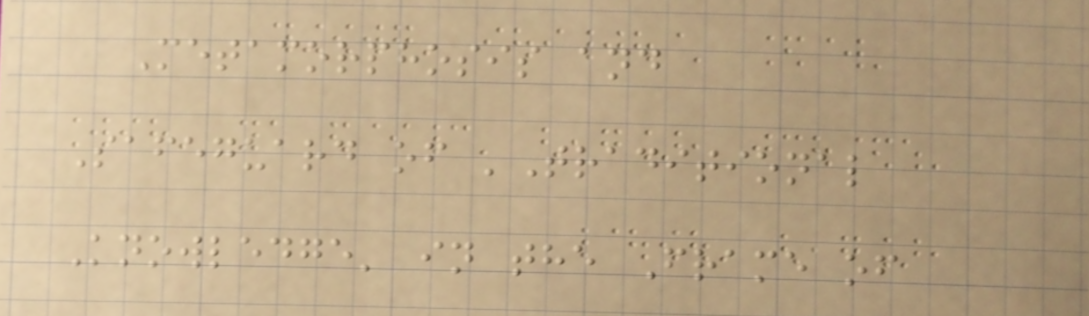Metamorphosis and
Safeguard of 'Traditional
Knowledge' in the Frame of
